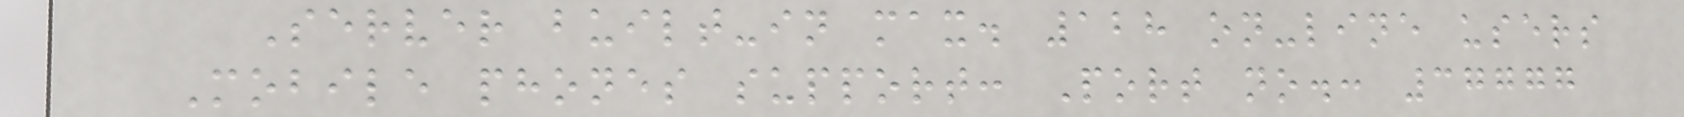Server built-in max. 128 on-line users
Mobile phones support: Port no.: 37777
